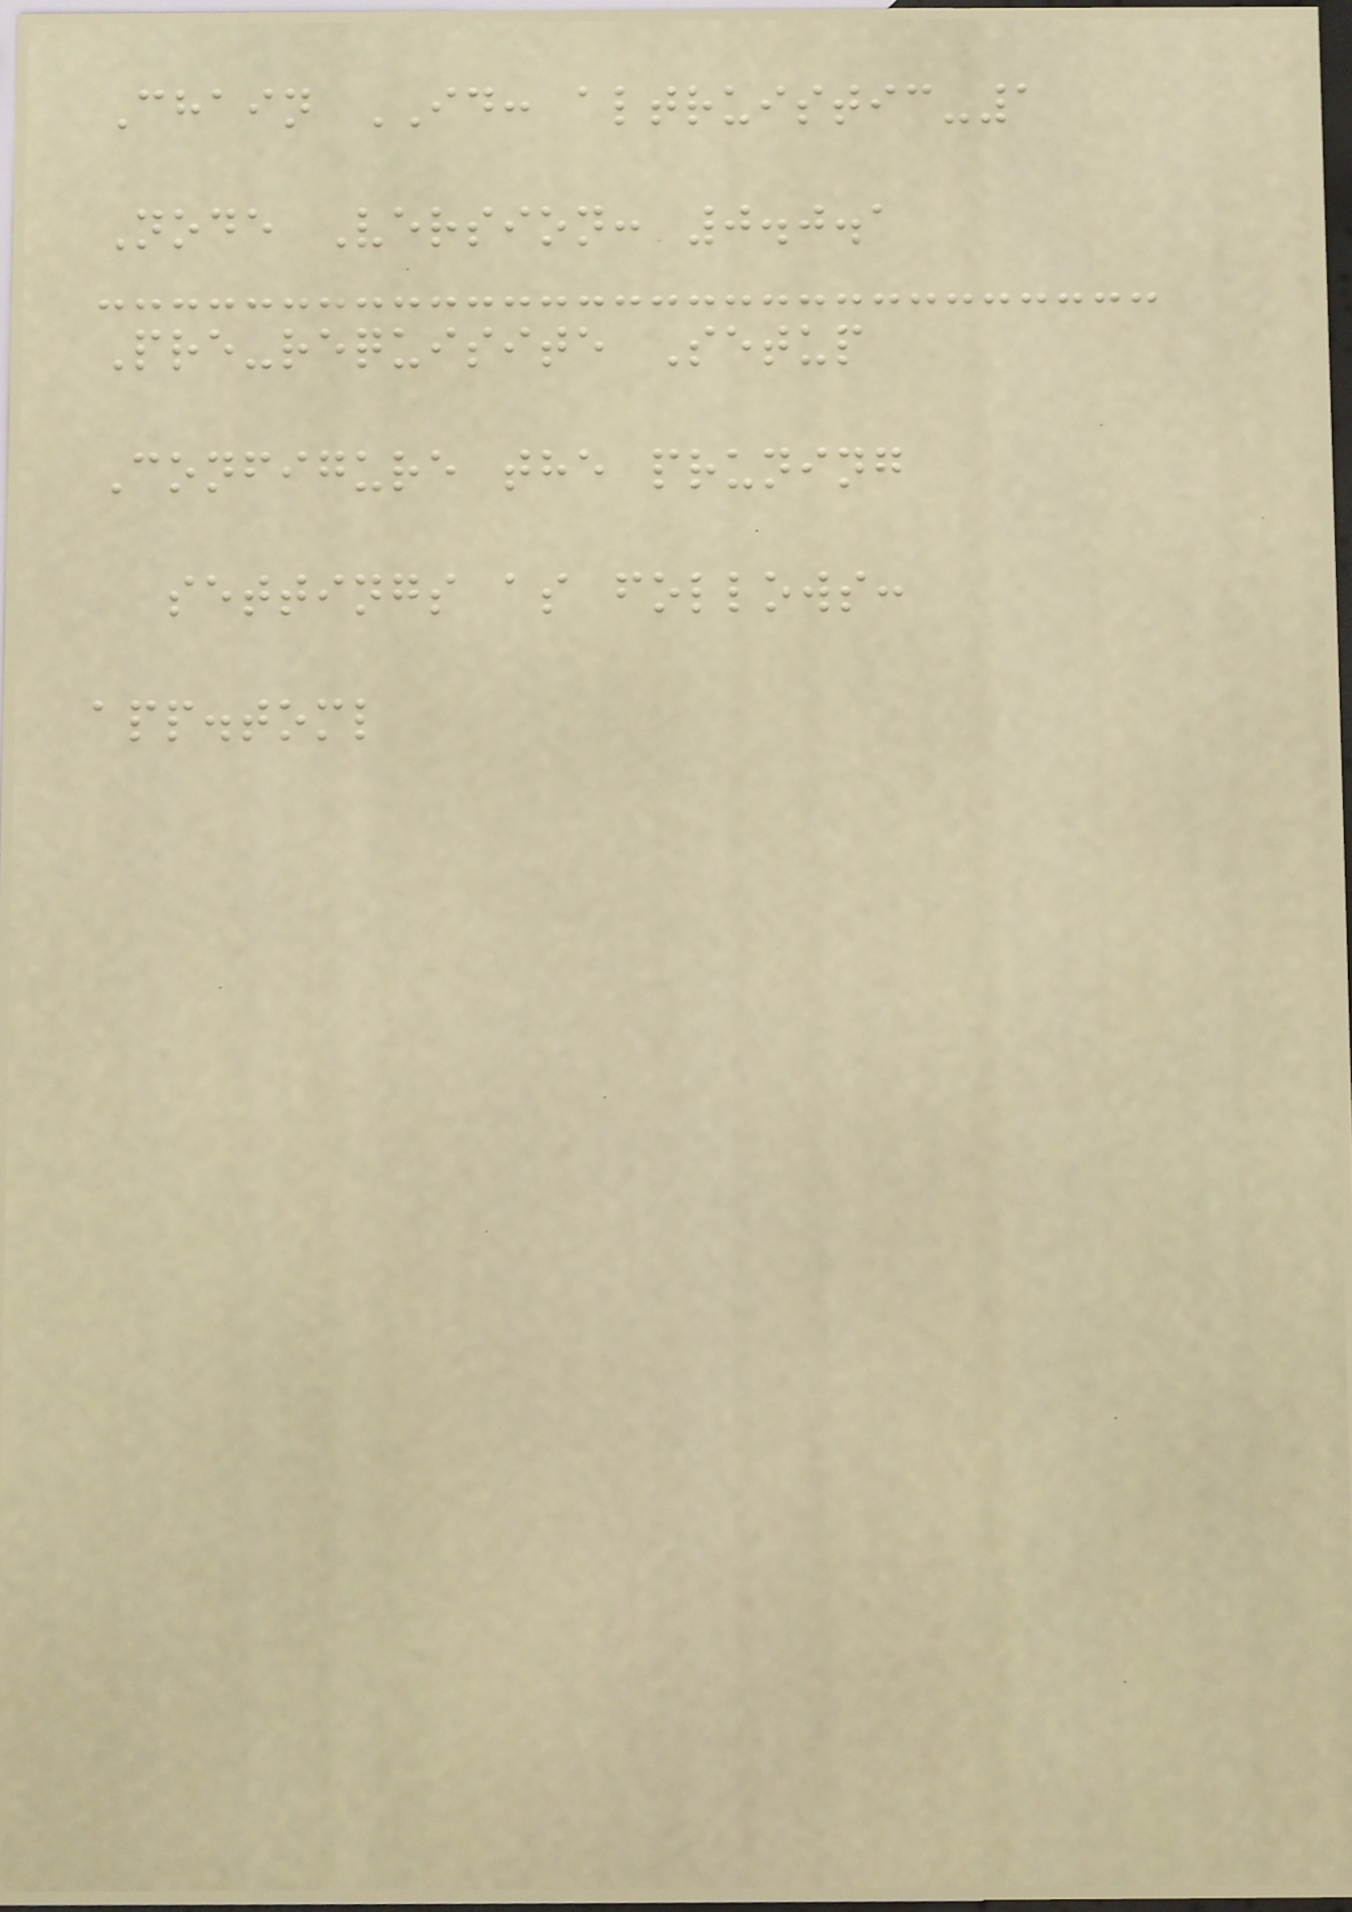Chain ID: altruistic-1
Node Version: 0.0.1
Pre-requisite Setup
Configure the pruning
settings as follows:
app.toml
